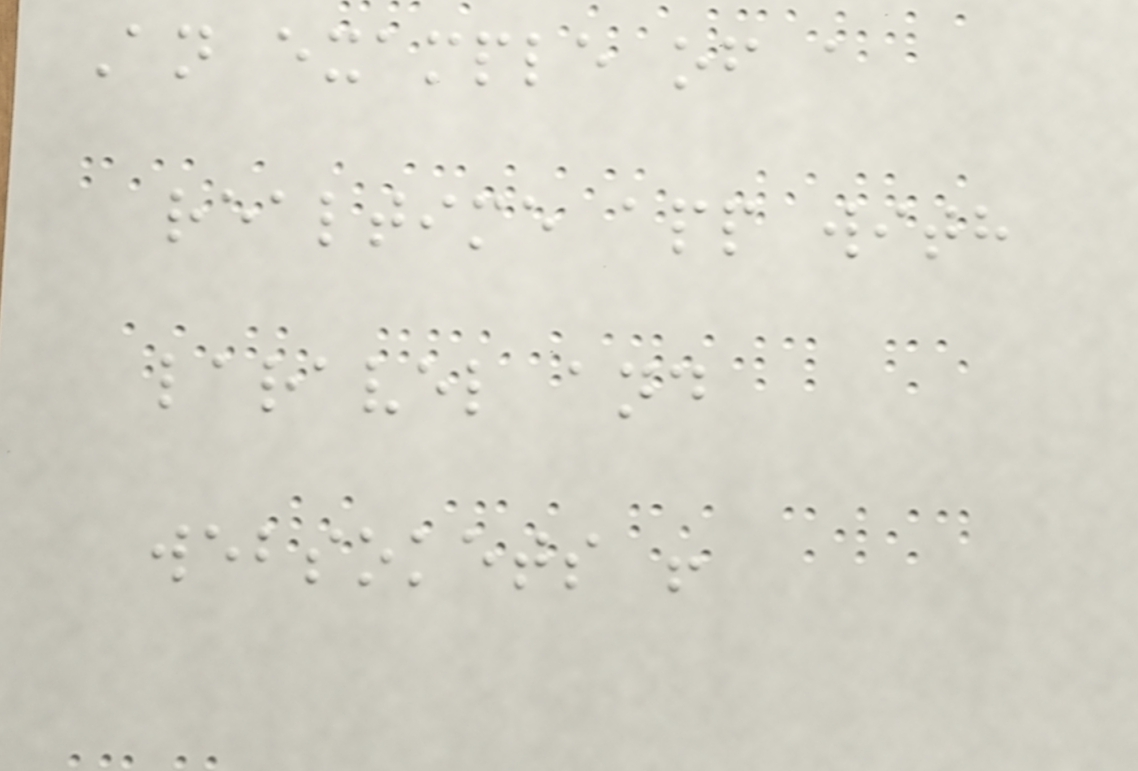An example of a
realtime app with
laravel and
websokets !
